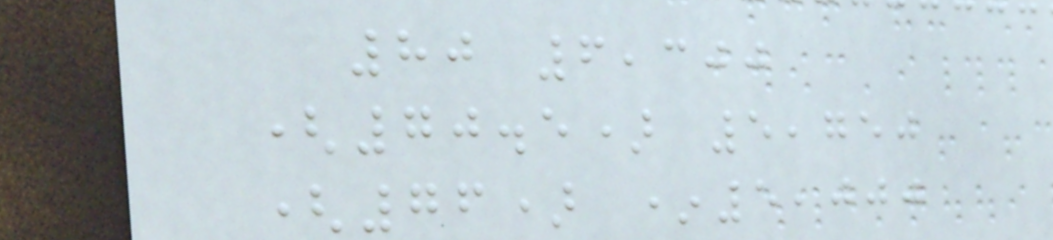80 6,300
(70.5) 5,750
(76) *5,000
